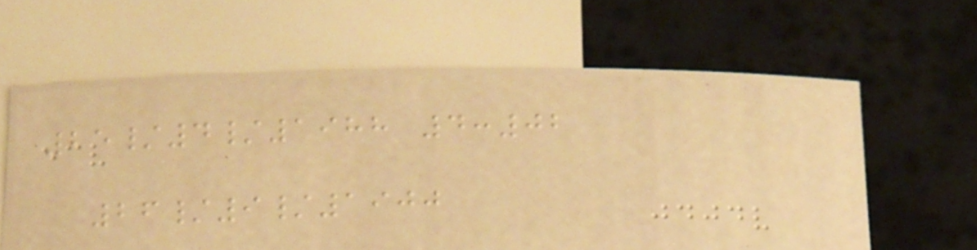25/4/1988 4:02
26/9/1900
